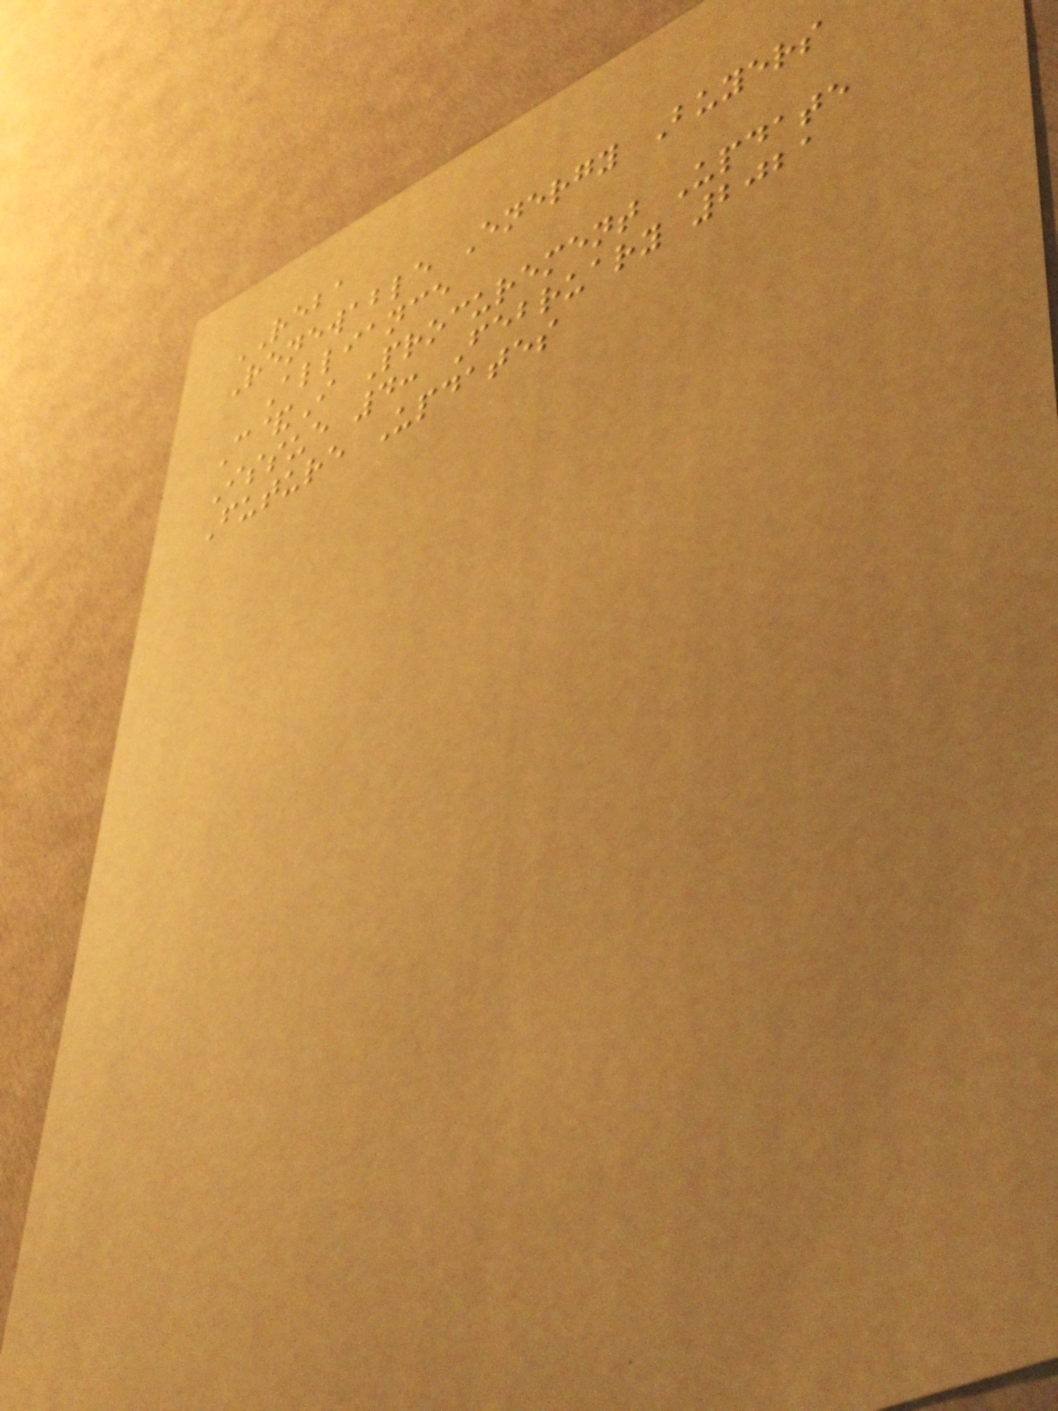REBA
Renewable Energy Buyers
Alliance
C&I Procurement Update
Issue 4: February 2021
Future Updates
